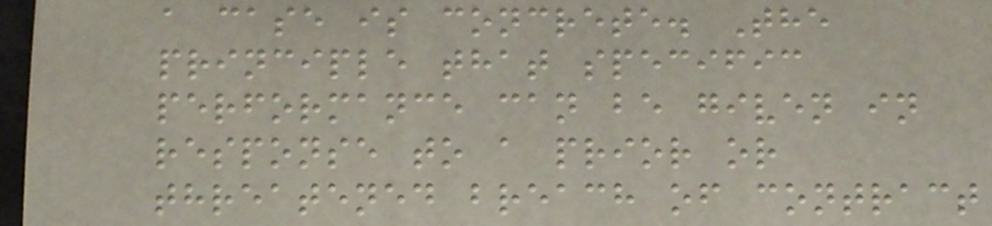a case is concrete. The
principle that specific
performance can be given in
response to a prior or
threatened breach of contract
